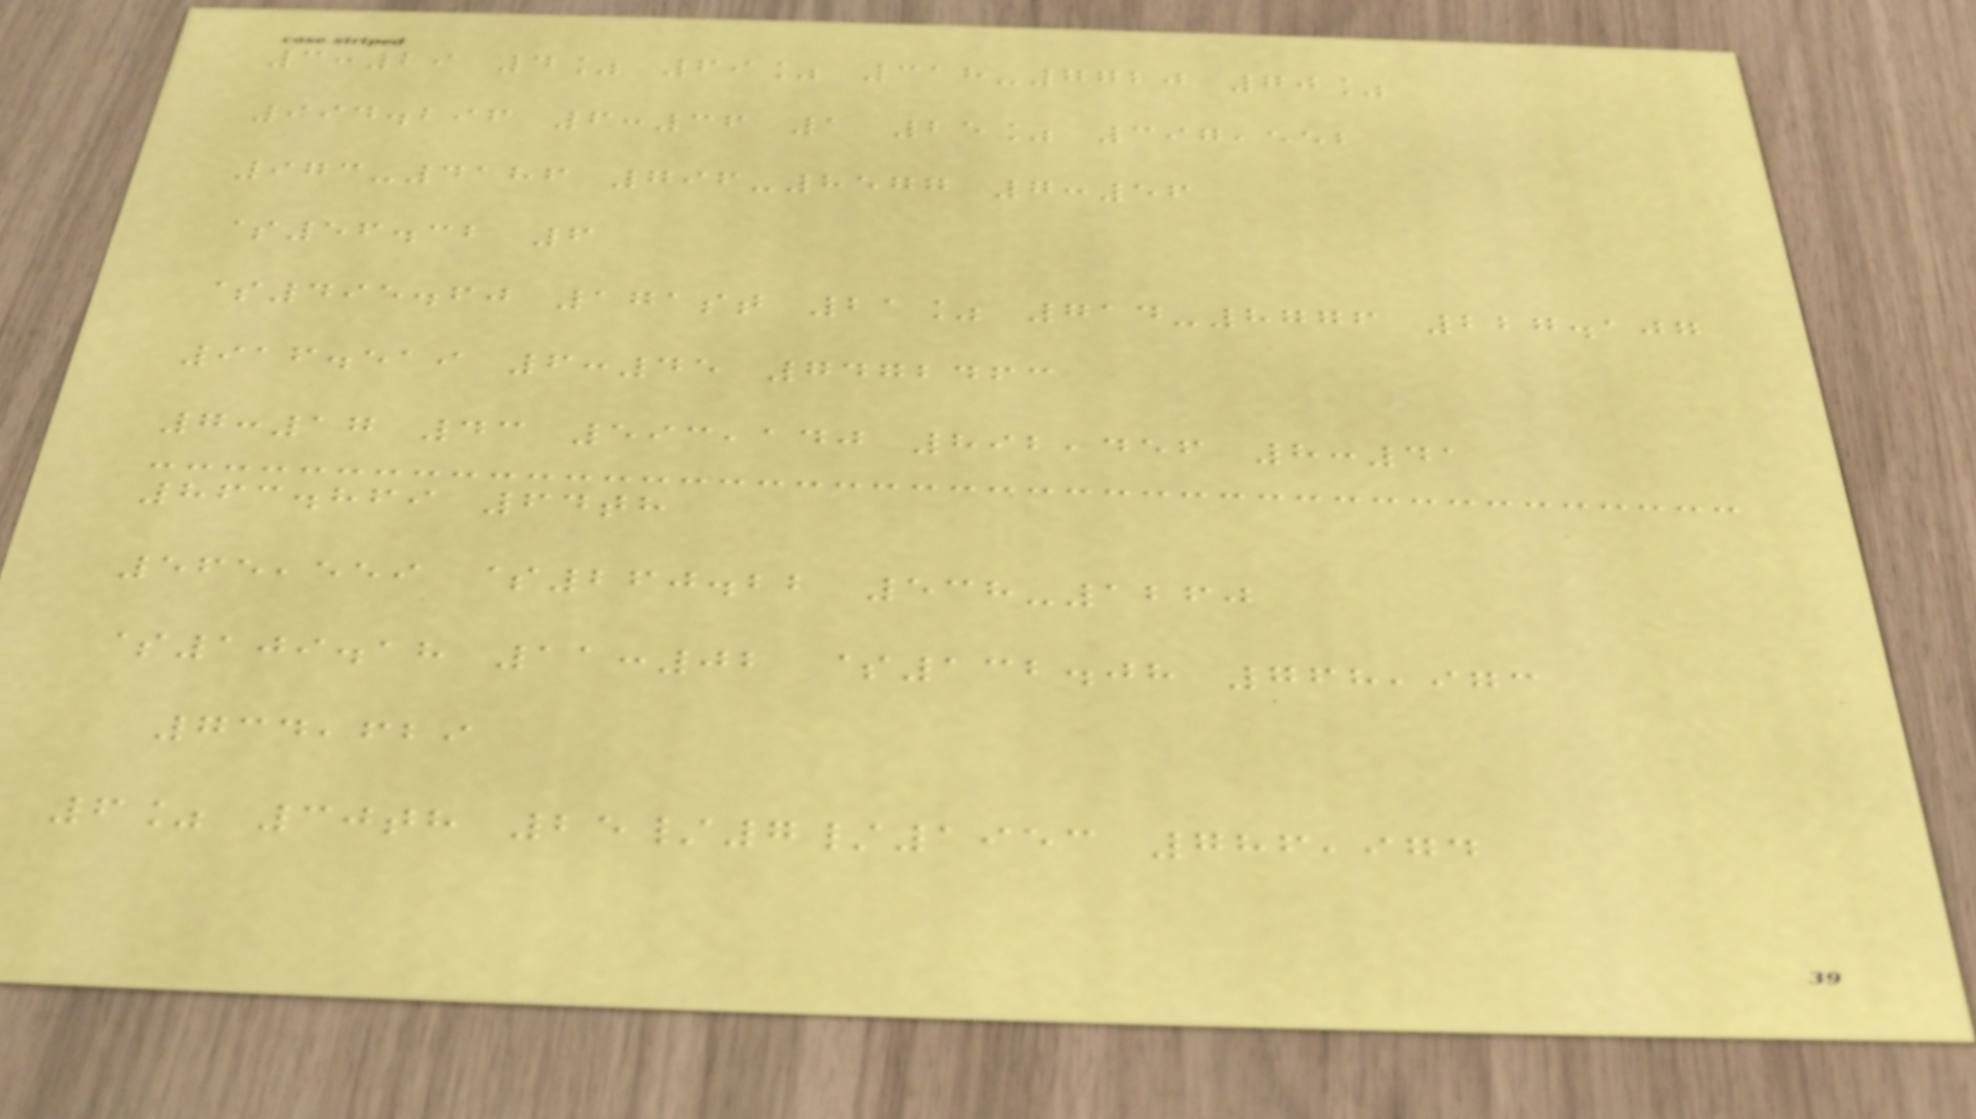3:29 4% 69% 318-7720 70%
994.296 6:36 1 25% 397,552
973-4186 796-8577 7:56
$56.32 6
$495.60 171st 21% 714-8776 227.107
916.519 6:45 7472463
7:17 43 593,140 892,456 8:41
863.869 64th
565,559 $260.22 538-1260
$109.18 11:02 $132.08 768,973
734,629
6% 30th 25/7/1953 786,974
